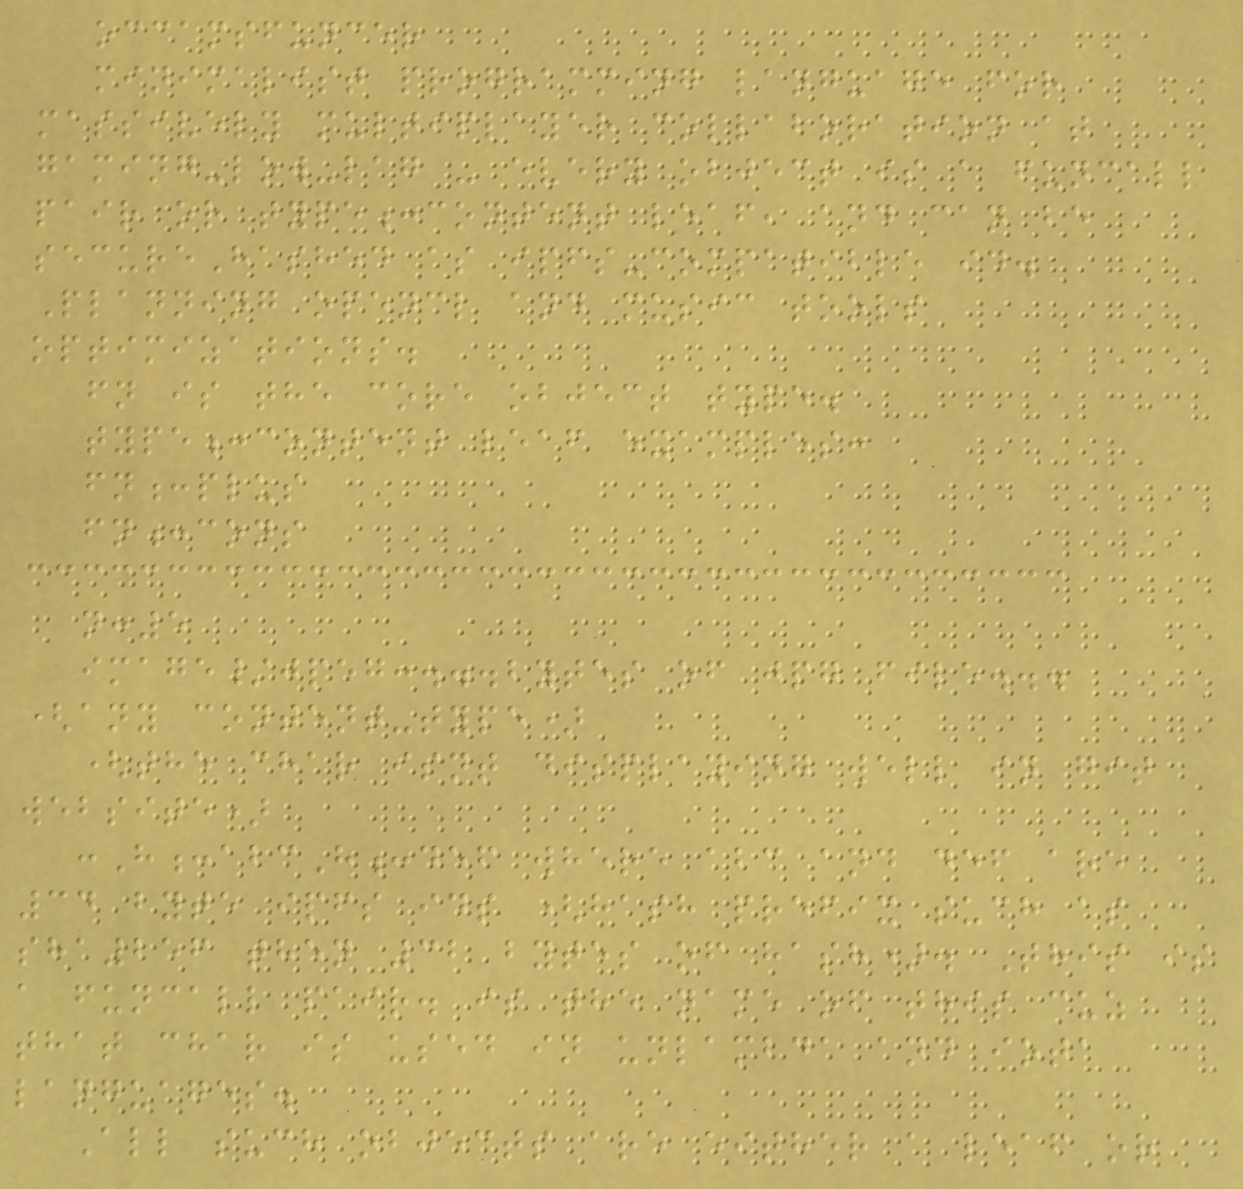occamsfuncer
minimalist programming language for
massively multiplayer collaboration at
gaming-low-lag - every object is a funcall
pair or type:content leaf, and can be
secureHashed as ipfs-compatible id.
Planning opencl and music tools
optimizations.
fn is the core object type.
type:content leaf examples:
fn:plus
fn:cons
n:5
image/jpeg:...bytes of jpg file...
(any content-type)
(the char isnt displaying well in git
website)
:H:abcH:def where abc and def are
34 byte ipfs ids (hash prefix such as
sha256 then 32 bytes of hash). This is
a funcall pair. is the name of this cuz
that char is used in unlambda and iota
languages.
All such objects are either a leaf or
